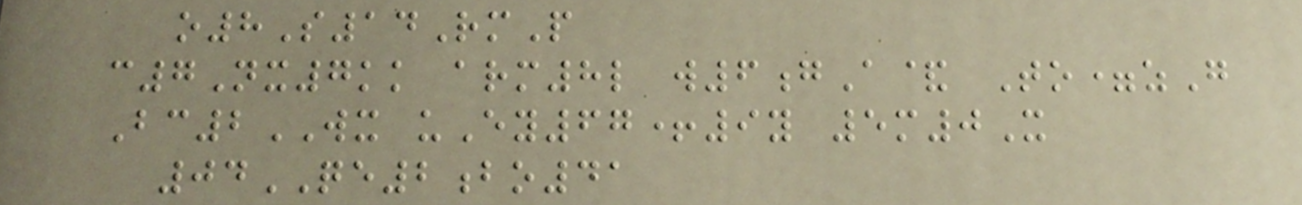o8S14RmP
c7Nx7kk arm8l w6gA& To=zG
Bc2WX uEy67+9y 5m0X
04QE2bo41
